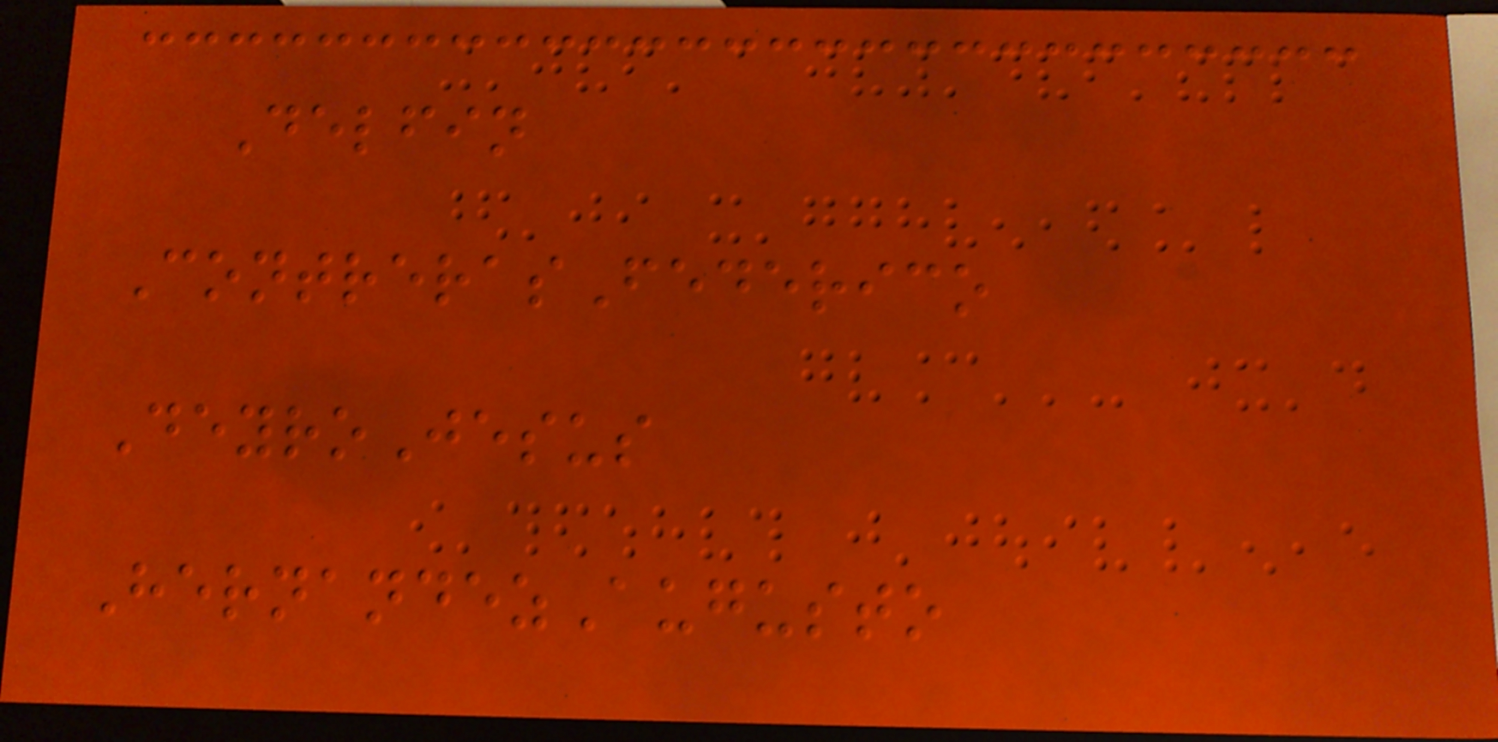Delfin
ContrerasFederico
DeyroJesus
HernandezAugusto
